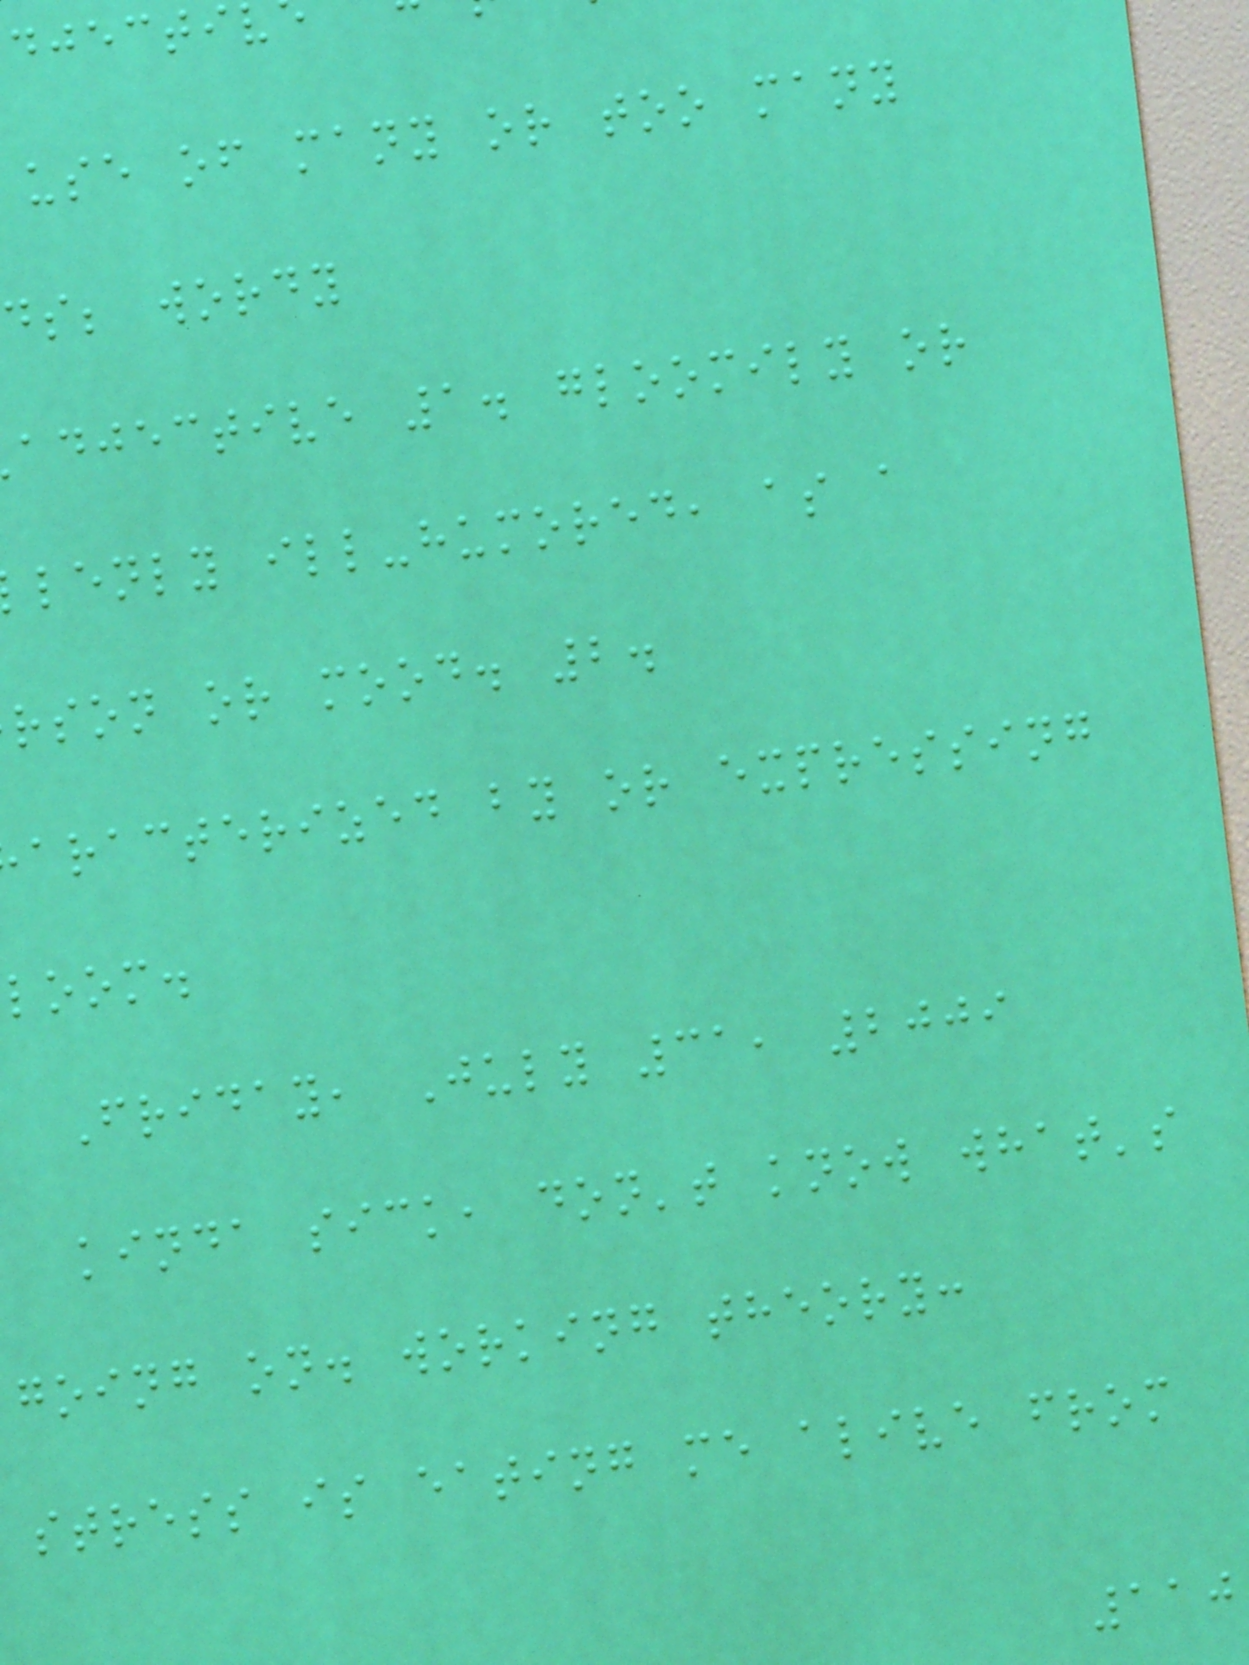use of many or too many
ds; wordy
adjective 1. gloomily or
lenly ill-humored, as a
rson or mood. 2.
aracterized by or expressing
loom.
Friday, July 31, 2009
kinda sick, don't know what's
going on. working theory:
stress is eating me alive from
110
